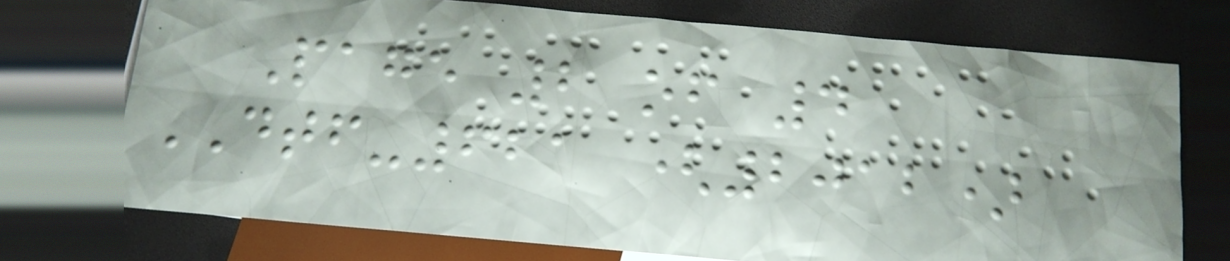Page 2 of 4
DTF-621 (2012)
